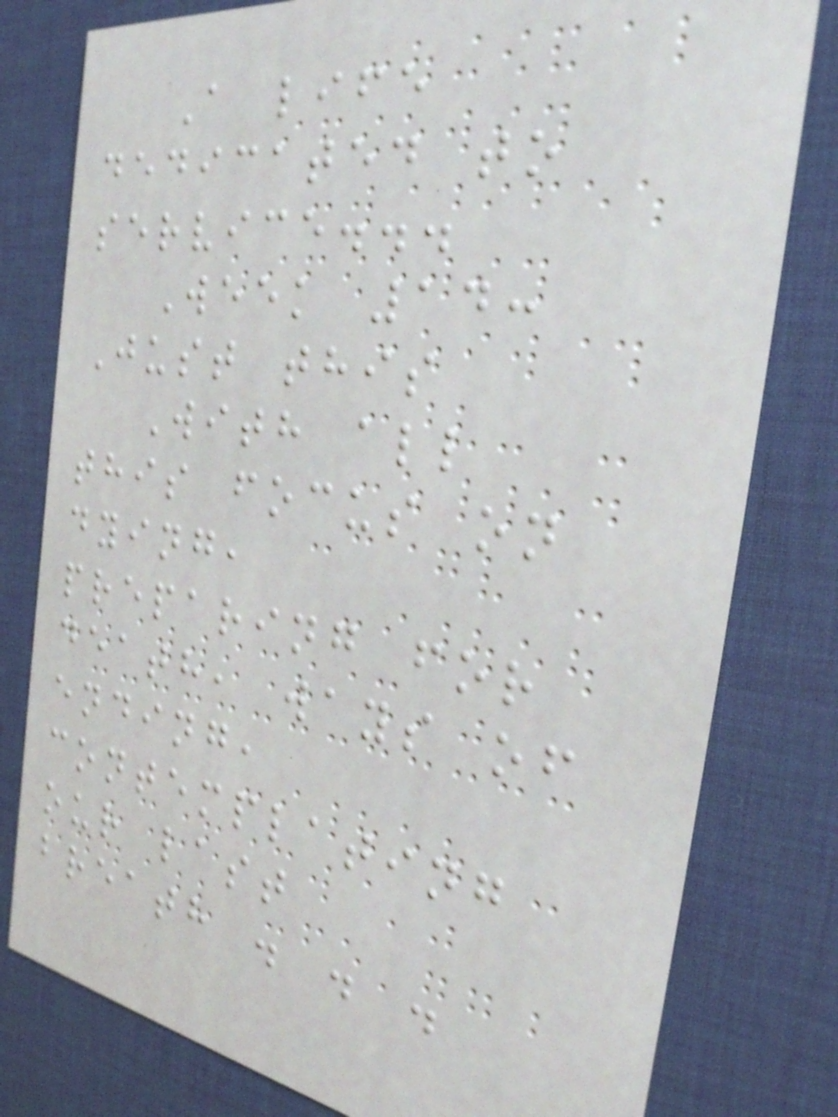A life
dedicated to
service...
Week 14:
Just this
With all
this focus on
dying,
preparing for
death, ways of
ending,
contemplating
our last
breath . . .
